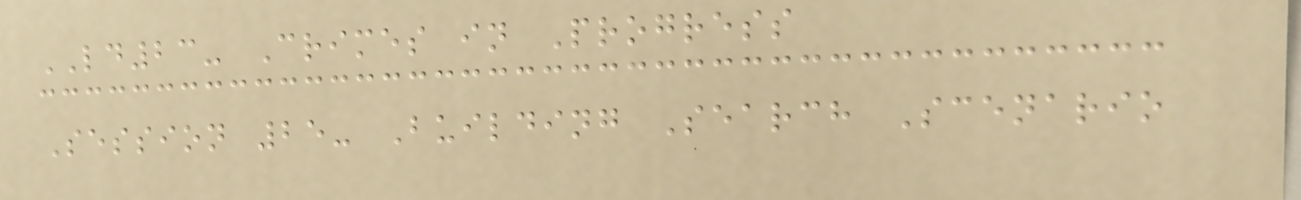LD23- Crimes in Progress
Session 25- Building Search Scenario
